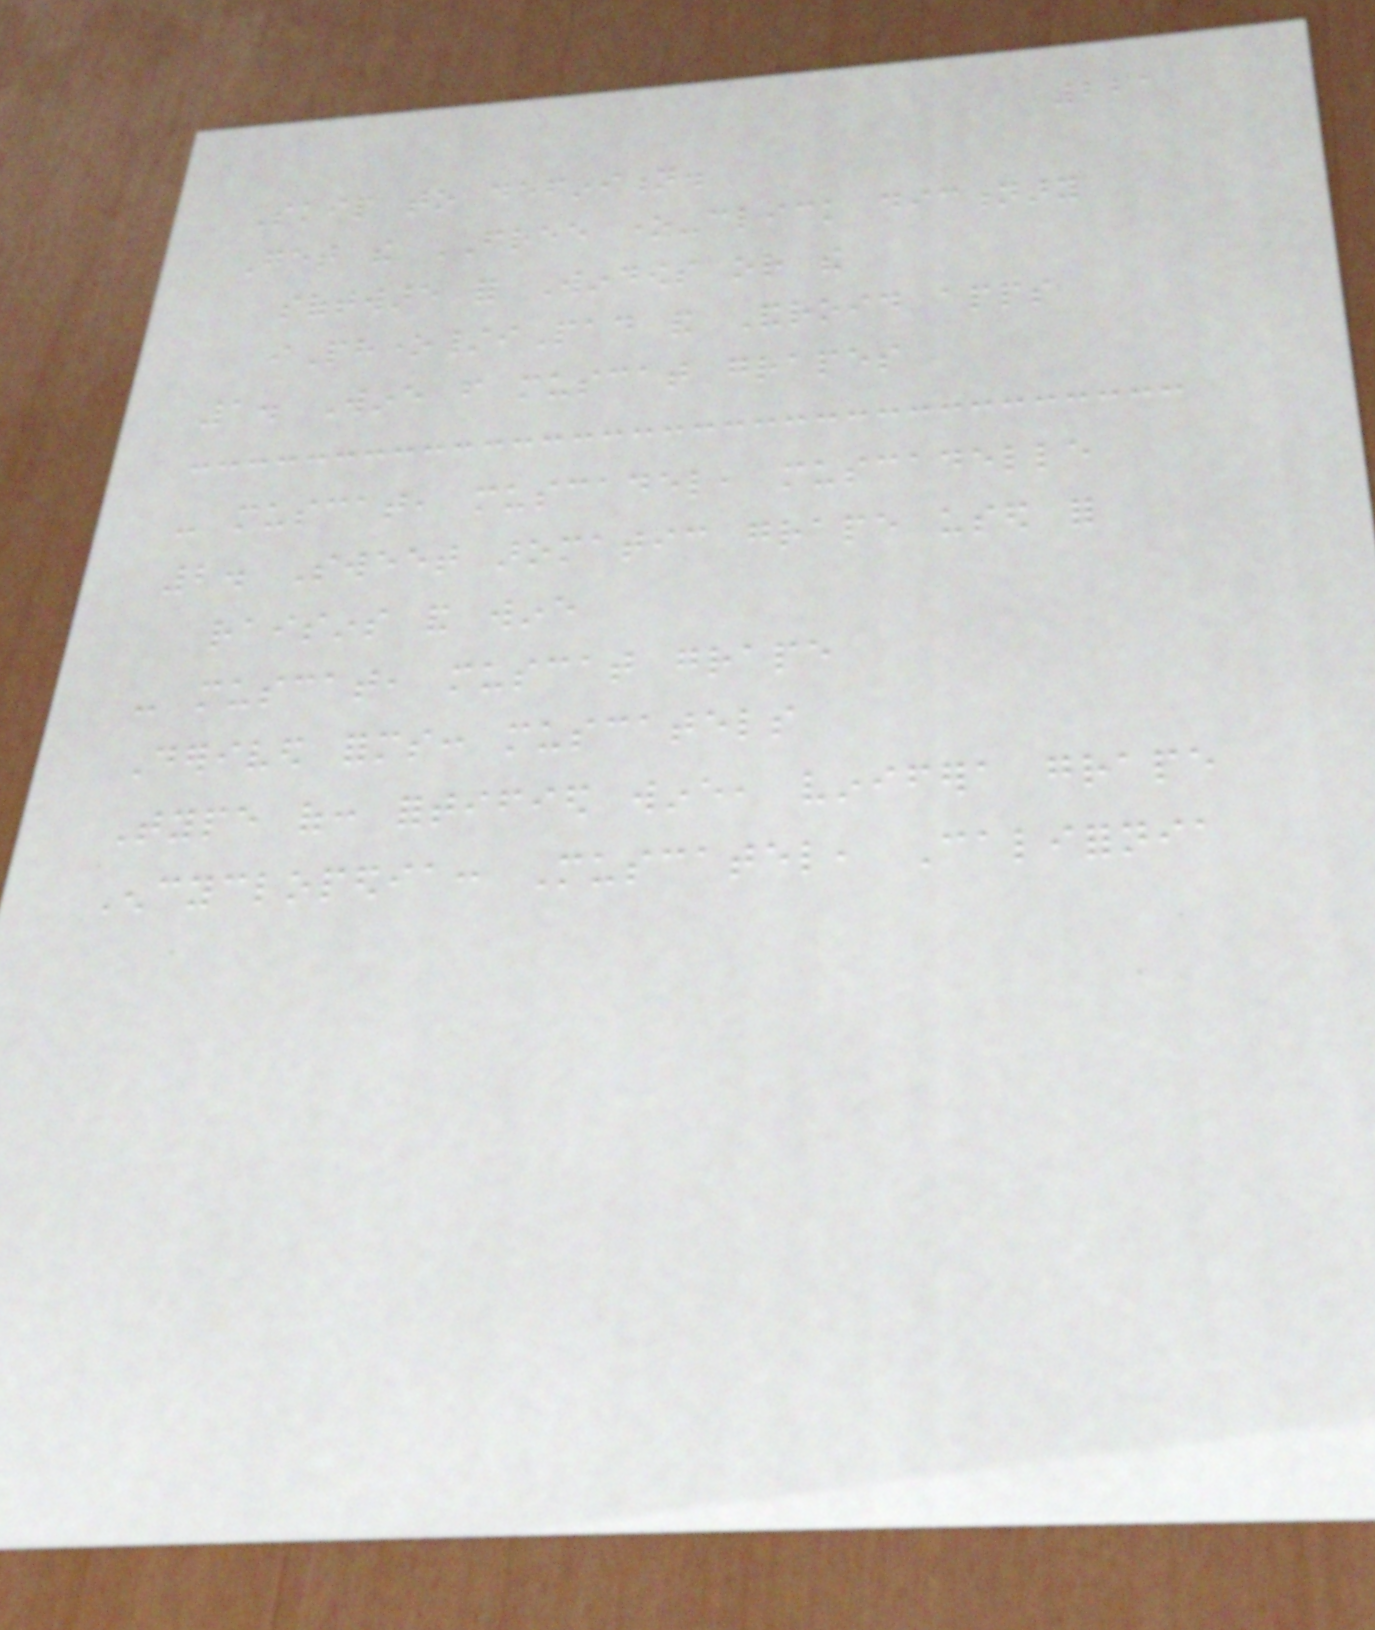221
Skip to definition.
Get the FREE one-click dictionary
software for Windows or the
iPhone/iPad and Android apps
1. Wine from muscat grapes
- muscat, muscadel, muscadelle
2. Sweet aromatic grape used for
raisins and wine
- muscat, muscat grape
Derived forms: muscatels
Type of: fortified wine, vinifera grape
Encyclopedia: Muscatel, California
